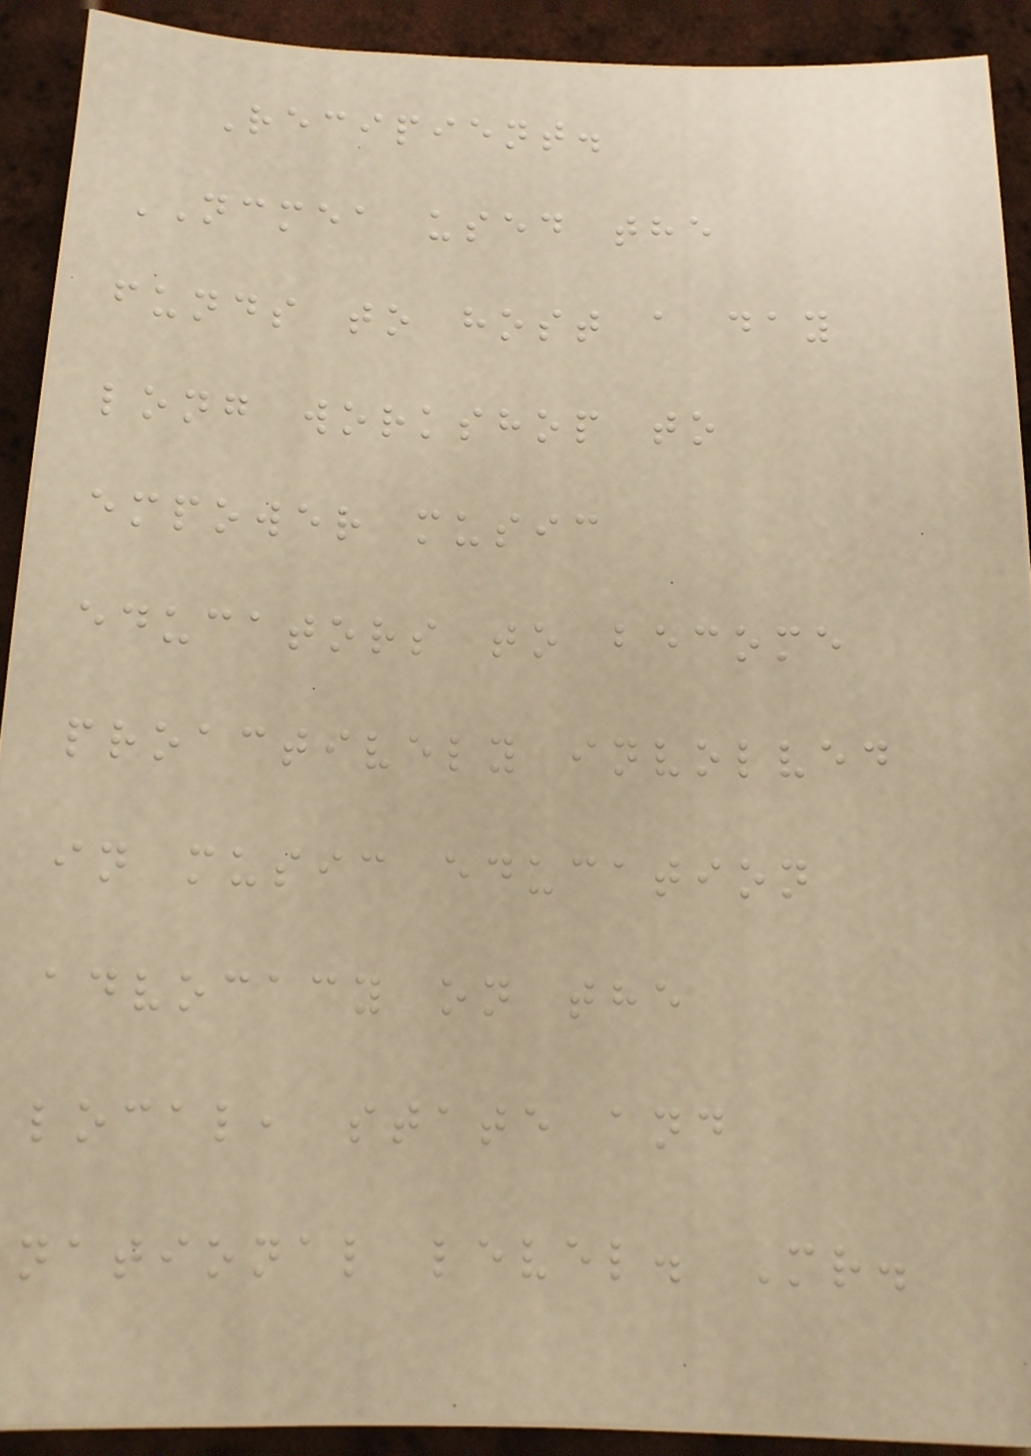Recipient.
NCMEA used the
funds to host a day
long workshop to
empower music
educators to become
proactively involved
in music education
advocacy on the
local, state and
national level. Mr.
